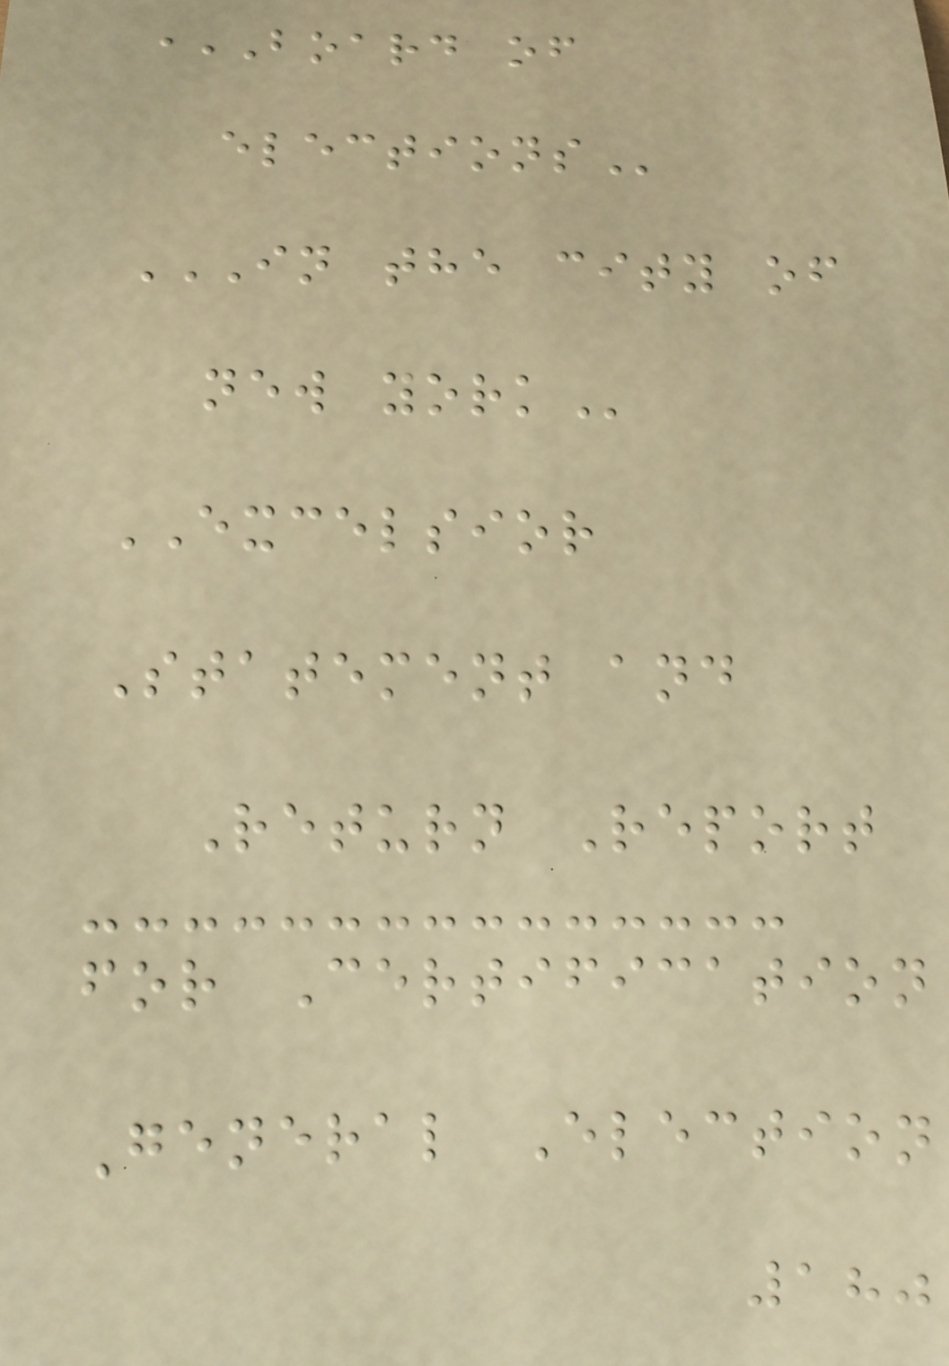BOARD OF
ELECTIONS
IN THE CITY OF
NEW YORK
EXCELSIOR
Statement and
Return Report
for Certification
General Election
180
